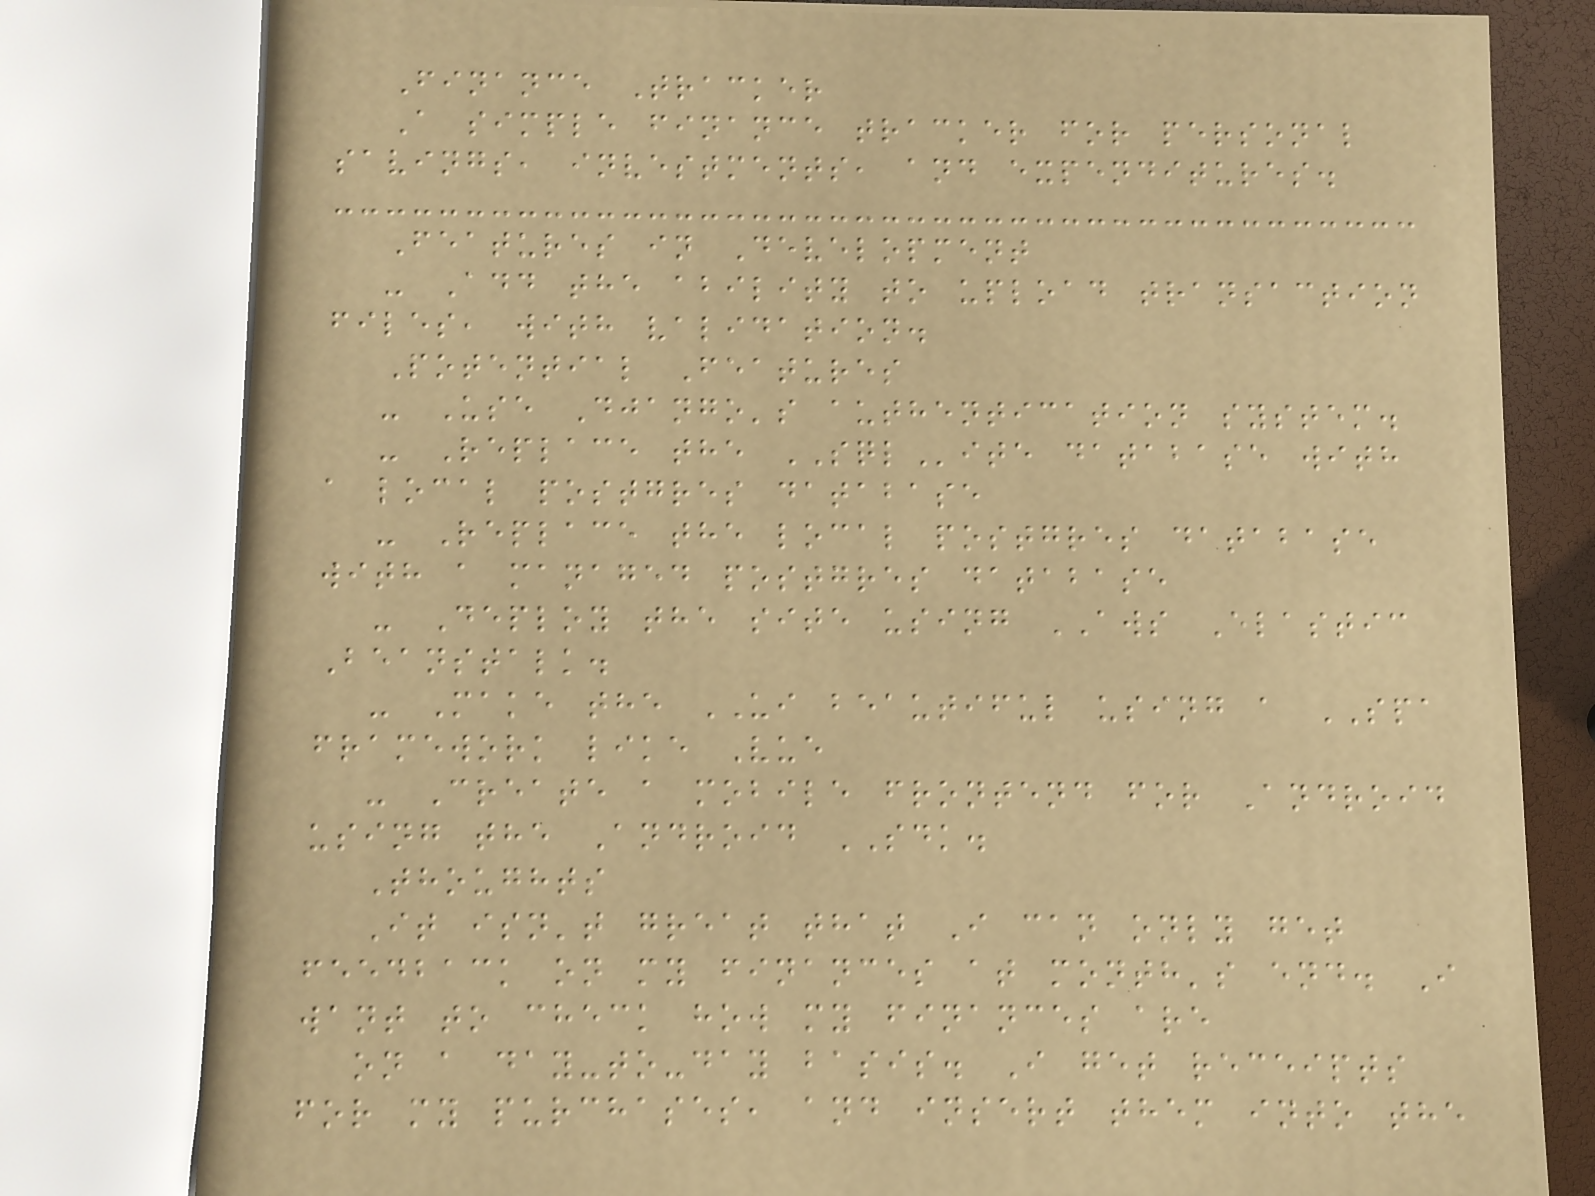Finance Tracker
A simple finance tracker for personal
savings, investments, and expenditures.
Features in Development
- Add the ability to upload transaction
files, with validation.
Potential Features
- Use Django's authentication system.
- Replace the SQLite database with
a local postgres database
- Replace the local postgres database
with a managed postgres database
- Deploy the site using AWS Elastic
Beanstalk.
- Make the UI beautiful using a SPA
framework like Vue
- Create a mobile frontend for Android
using the Android SDK.
Thoughts
It isn't great that I can only get
feedback on my finances at month's end. I
want to check how my finances are
on a day-to-day basis. I get receipts
for my purchases, and insert them into the
